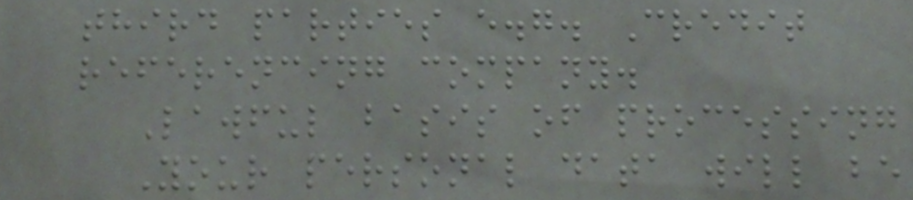third parties e.g. Credit
referencing company.
Lawful basis of processing
Your personal data will be
